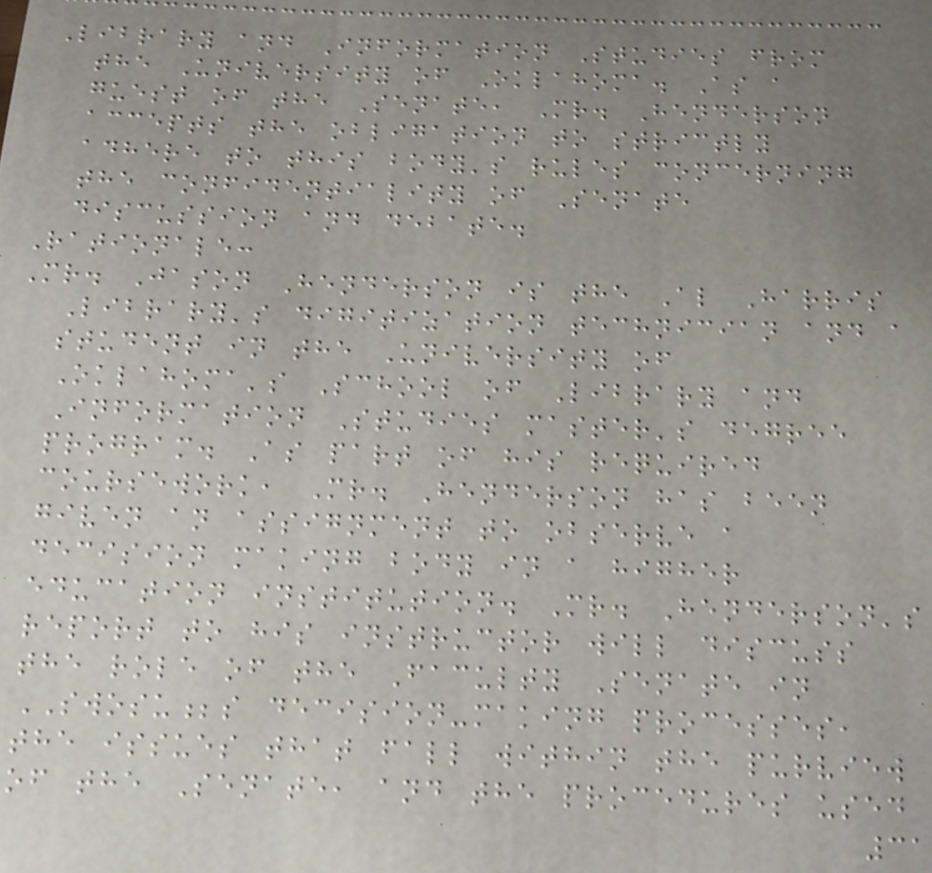Library and Information Studies from
the University of Oklahoma. As a
guest of the Senate, Mr. Henderson
accepts the obligation to strictly
adhere to this body's rules concerning
the confidentiality of Senate
discussion and debate.
Rationale:
Mr. Jason Henderson is the Al Harris
Library's digitization technician and a
student in the University of
Oklahoma's School of Library and
Information Studies master's degree
program. As part of his required
coursework, Mr. Henderson has been
given an assignment to observe a
decision making body in a higher
education institution. Mr. Henderson's
report to his instructor will discuss
the role of the Faculty Senate in
SWOSU;s decision-making processes,
the issues that fall within the purview
of the Senate, and the procedures used
31
